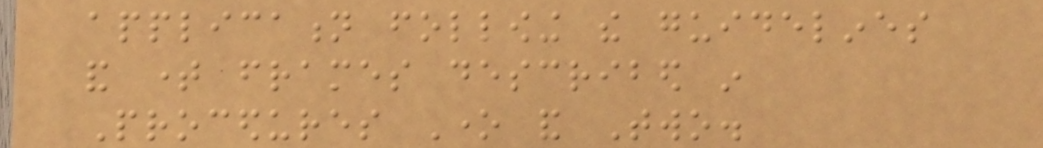application following the guidelines
and time frames described in
Procedures One and Two.
